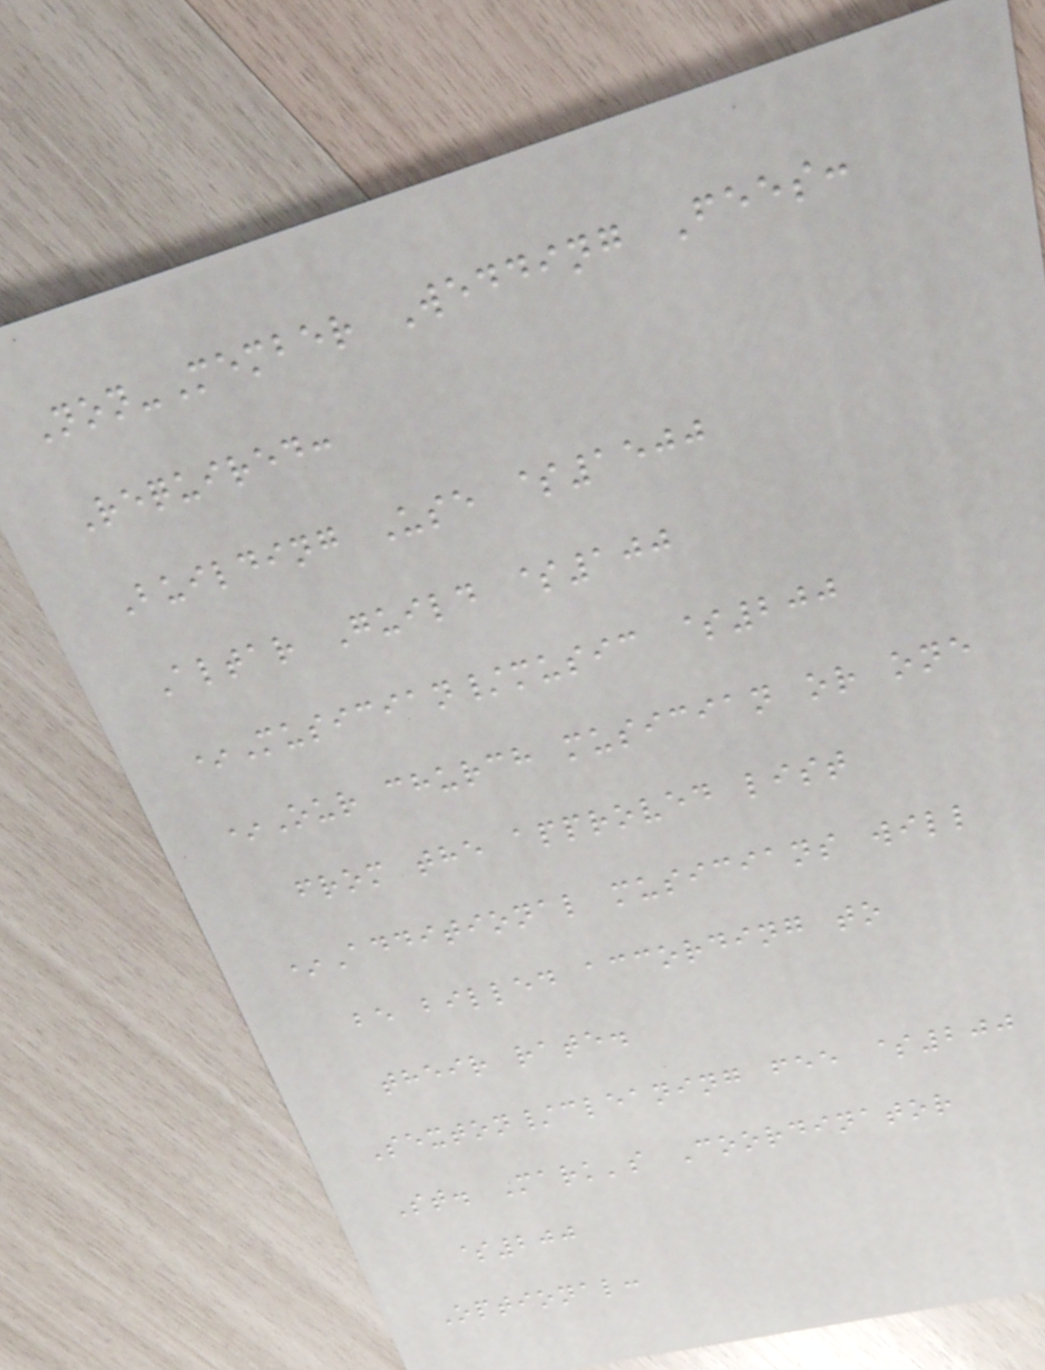Non-Member Wedding Fees:
Required:
Building Use $1500
Altar Guild $100
*Musician/music $200
*Our church musician or one
from the approved list
*Additional musicians will
be billed according to
their rate.
Sexton/cleaning fee $200
St. Mark's Coordinator
$200
Optional:
